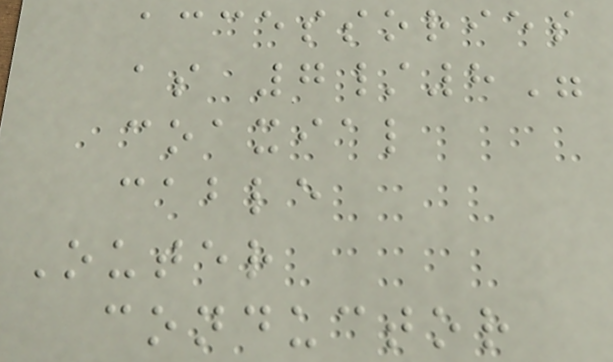accessories
as 7/8"
coaxial
cable
Outer
conductor
